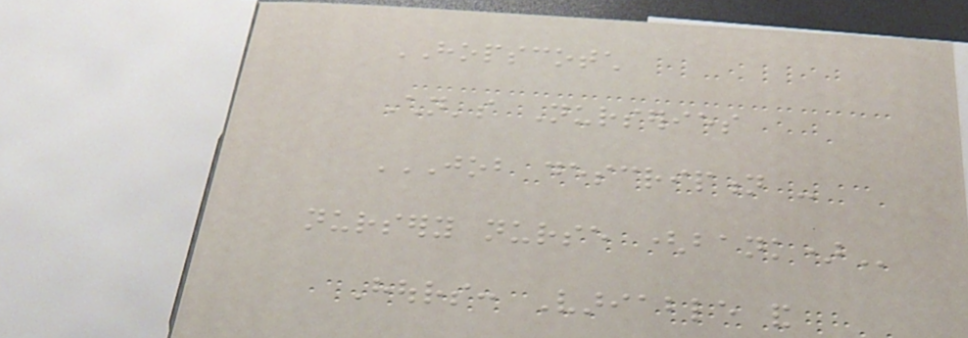HOPSCOTCH
Children's Nurseries
JOB DESCRIPTION -
NURSERY NURSE (BANK)
Hours: Variable and
